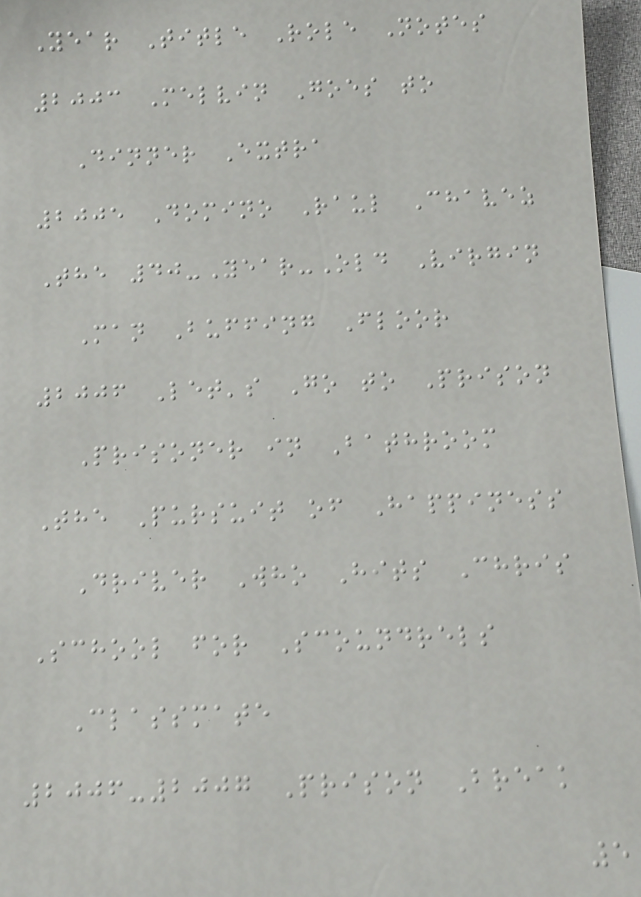Year Title Role Notes
2003 Melvin Goes to
Dinner Extra
2005 Domino Raul Chavez
The 40-Year-Old Virgin
Man Buffing Floor
2006 Let's Go to Prison
Prisoner in Bathroom
The Pursuit of Happiness
Driver Who Hits Chris
School for Scoundrels
Classmate
2006-2007 Prison Break
5
